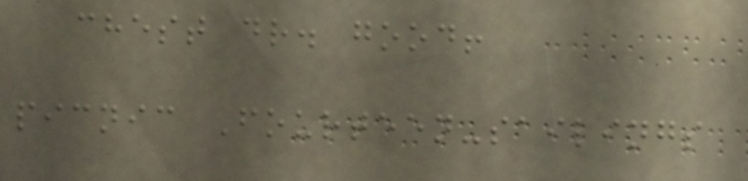chest dr. good!
picnic Fourteen-sailings
